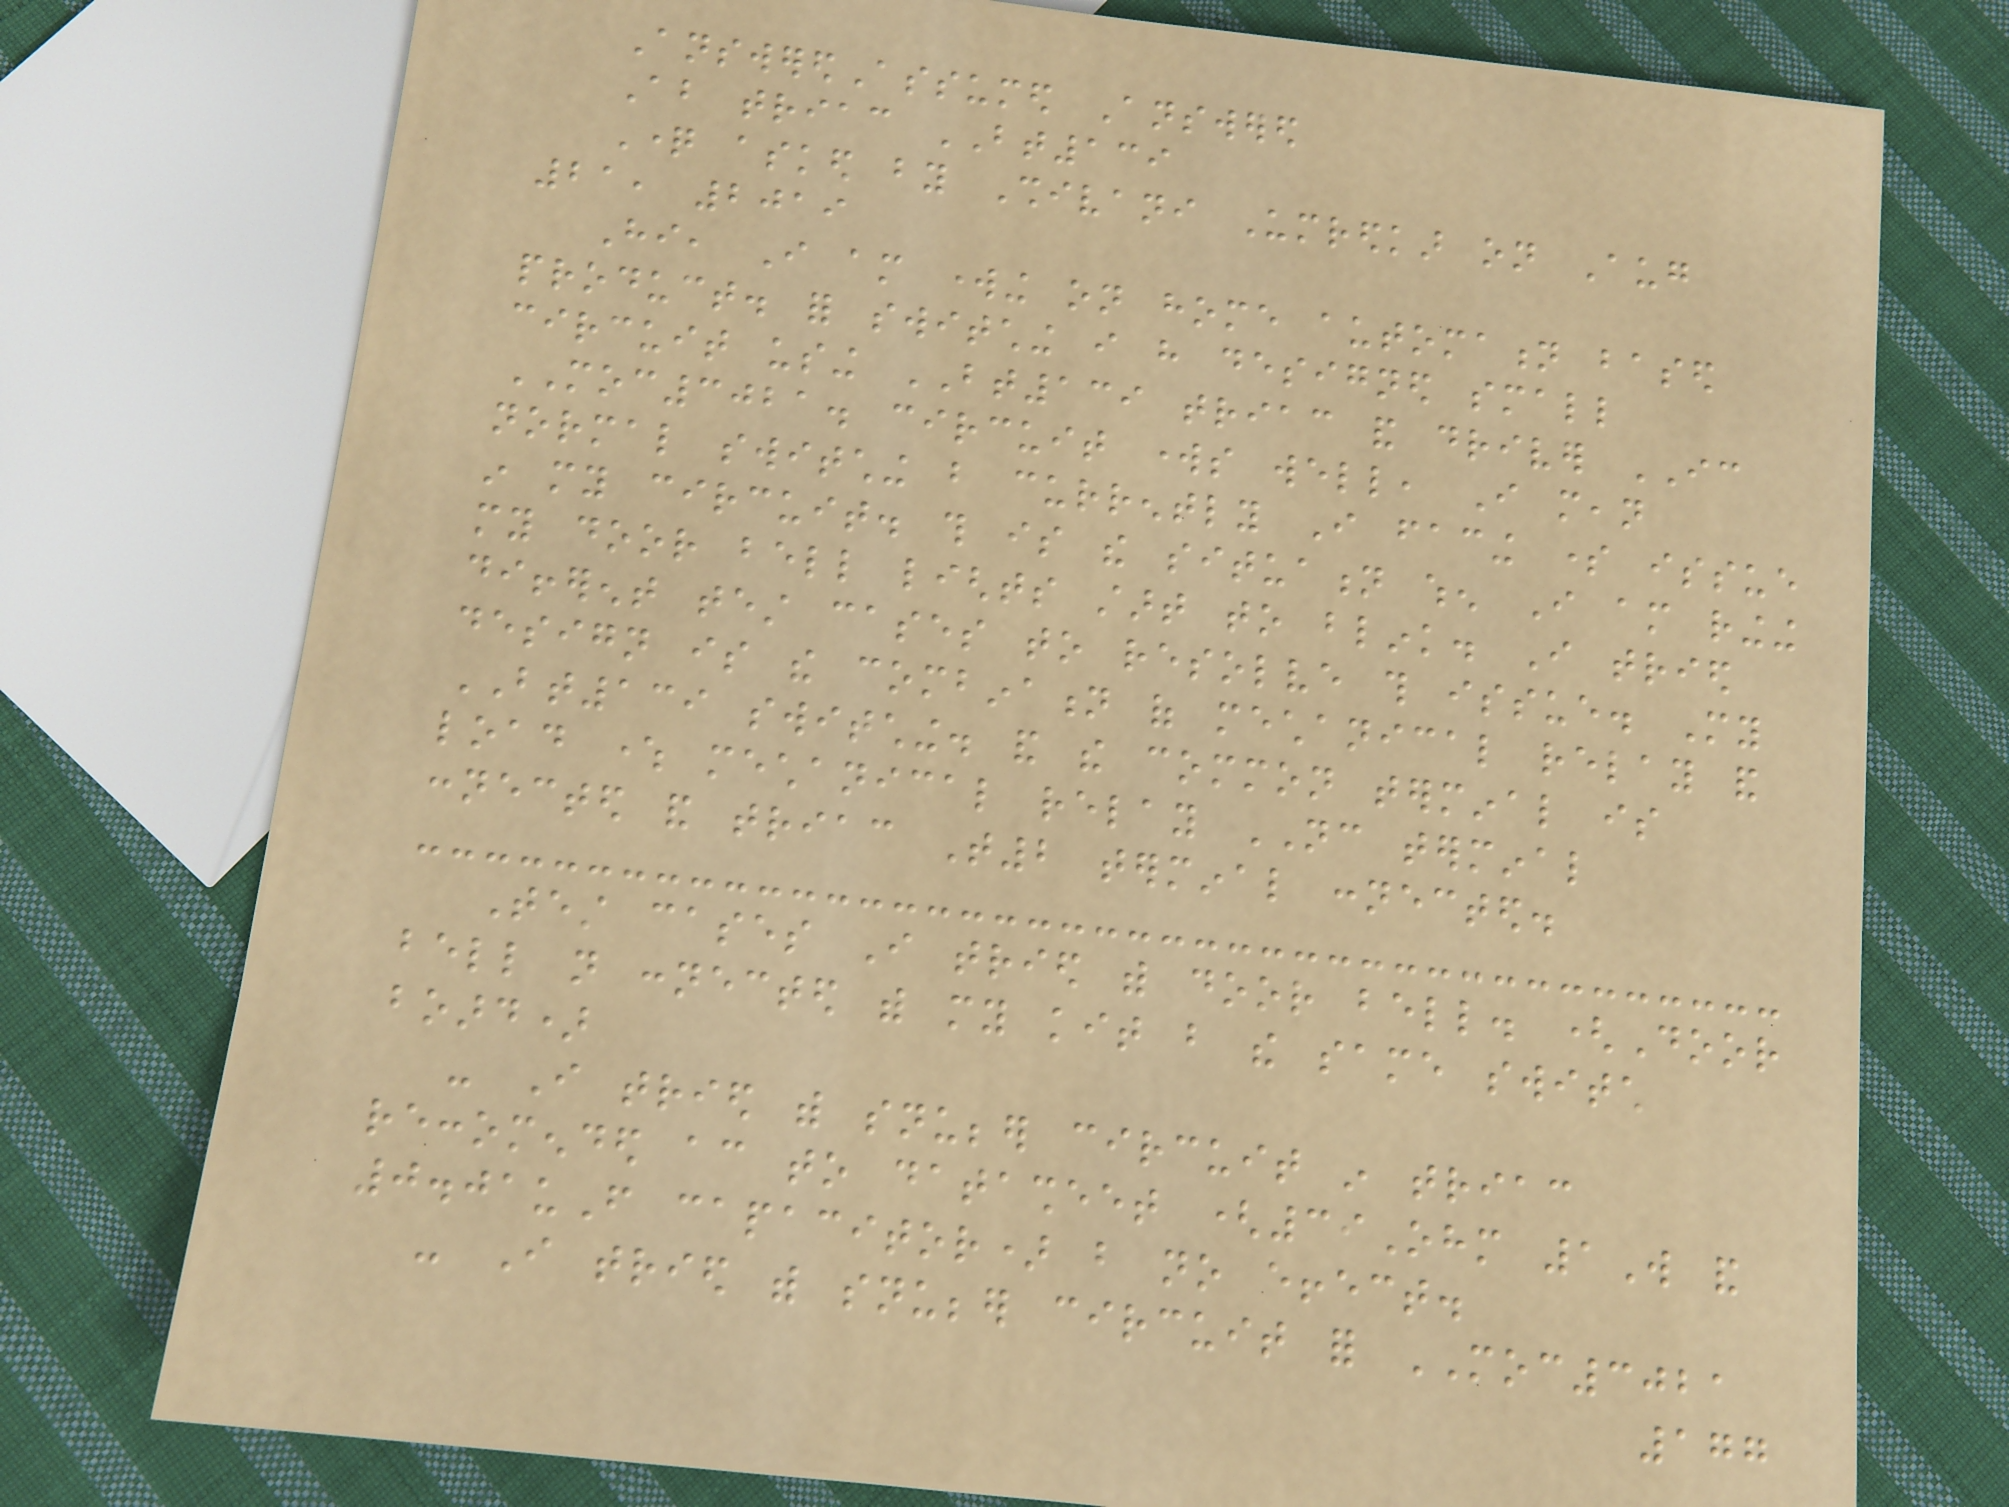AnsweredAssumed Answered
About triac BT139
Question asked by Shivani Umredkar on Aug
21, 2019
Hi, I am working on home automation based
product. for switching i have designed small
circuit using BT139 triac and driver IC
MOC3021. circuit works well, I mean
normal switching but currently I facing some issue
in my circuit. this is the situation when I am ringing
my door bell lights start to blink. I tried
different test cases to resolve this issue. My
design is the combination of mechanical relay and
BT139 switching. and the common terminal is
load where mechanical relay NC terminal
connected and triac T2 terminal connected.
Test cases I tried with door bell. (Door
bell not connected with my kit but the same switch
board)
- I tried with snubber circuit in triac
reccomended according to datasheet (39Ohm 1W and
0.01uF capacitor) but no effect.
- I tried with snubber circuit for MOC3021
177
